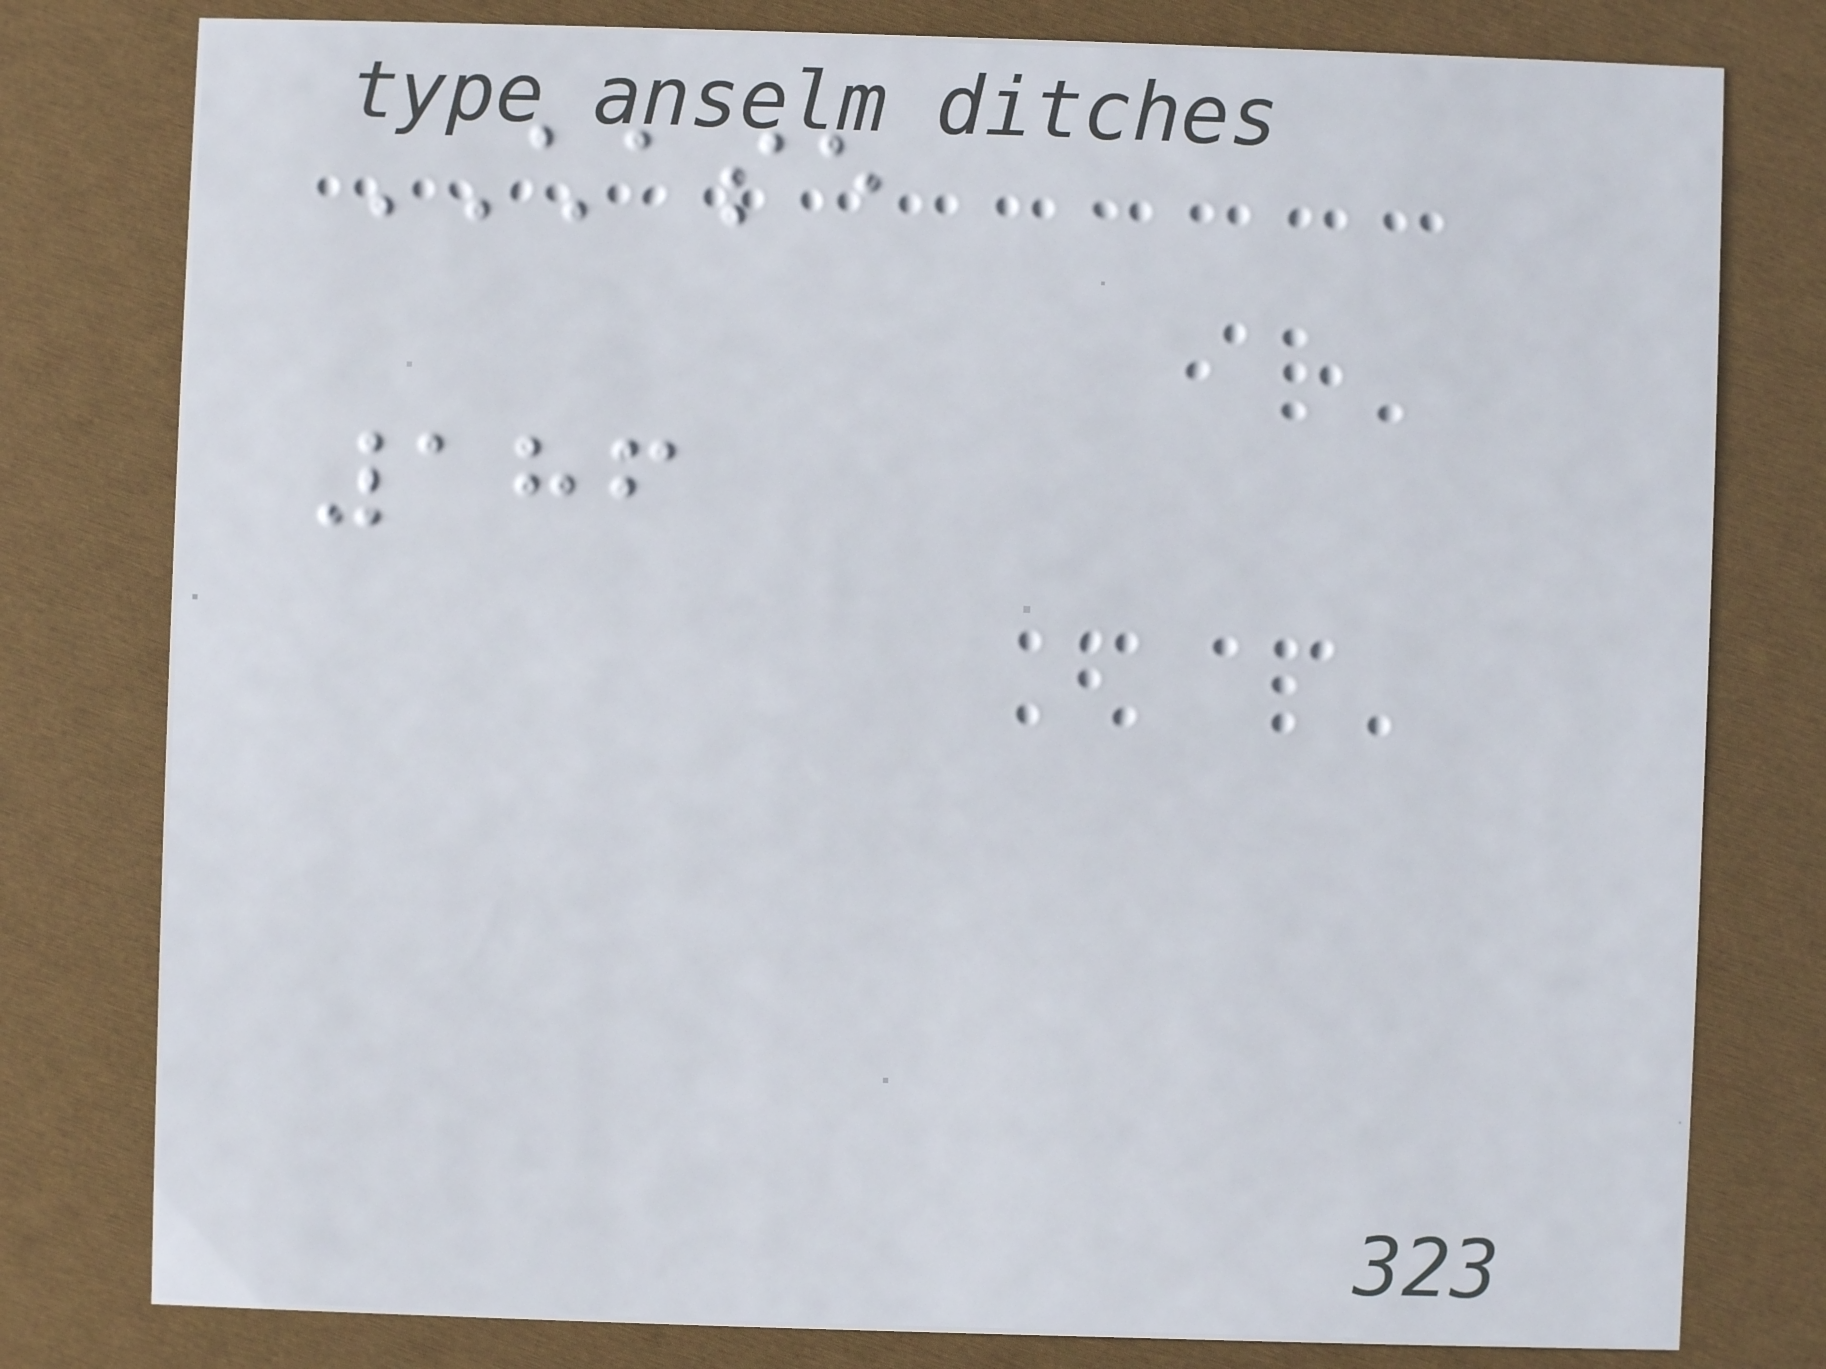CHASE
186
